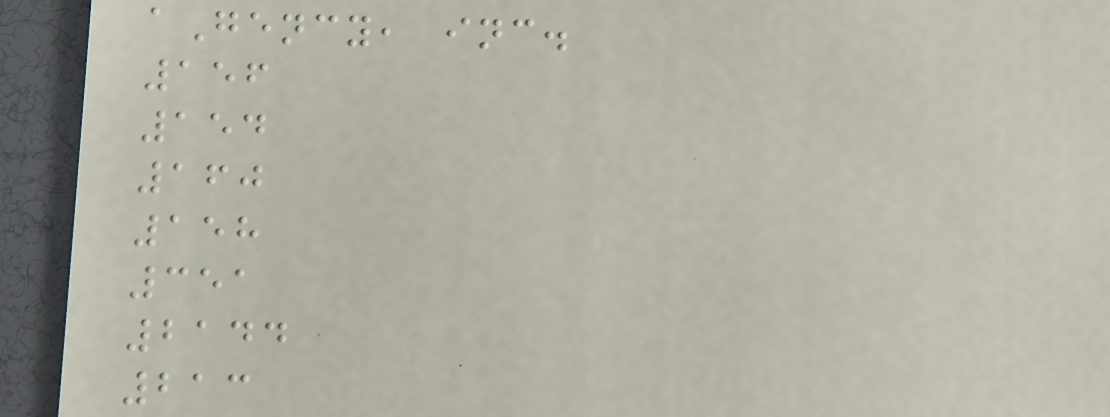aGency, inc.
156
154
160
158
351
2144
213
